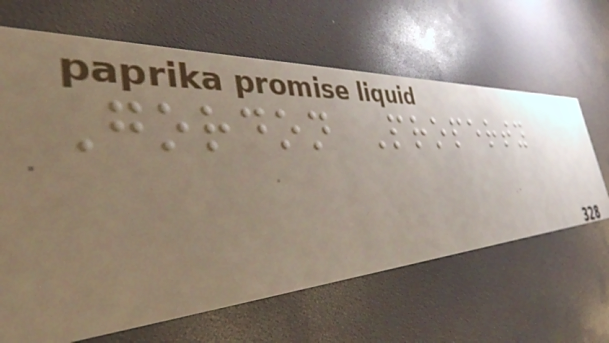Gordon Property
